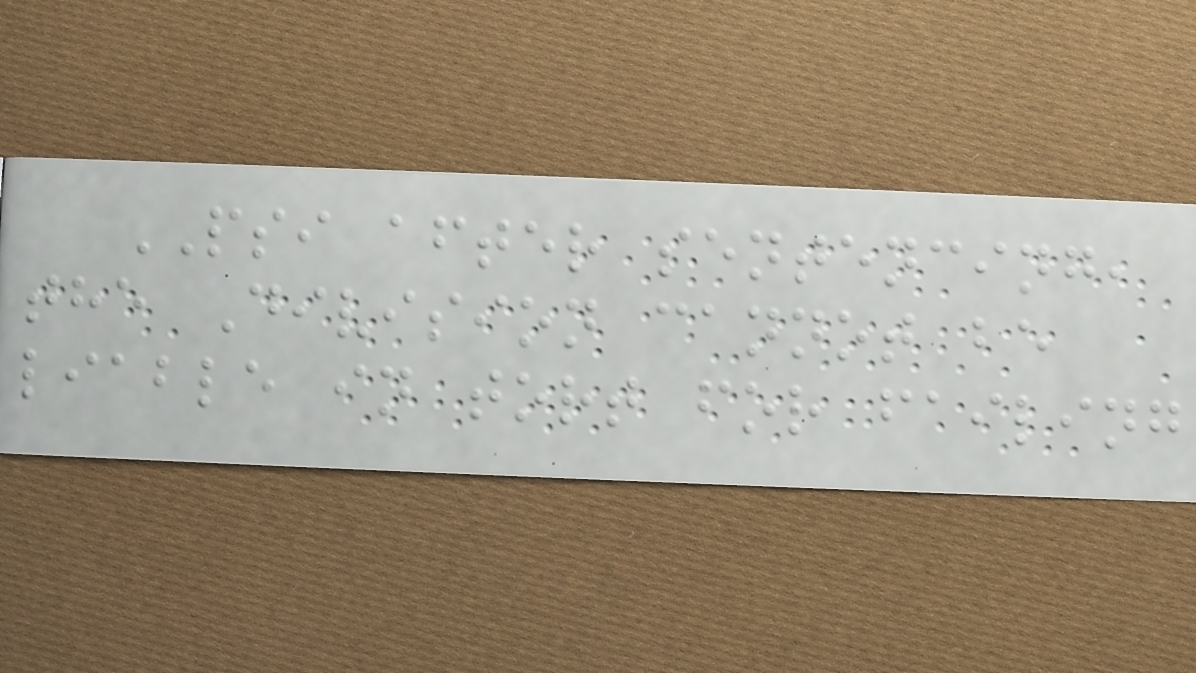PSI after sentencing,
the Division cannot be
liable in tort for failing
